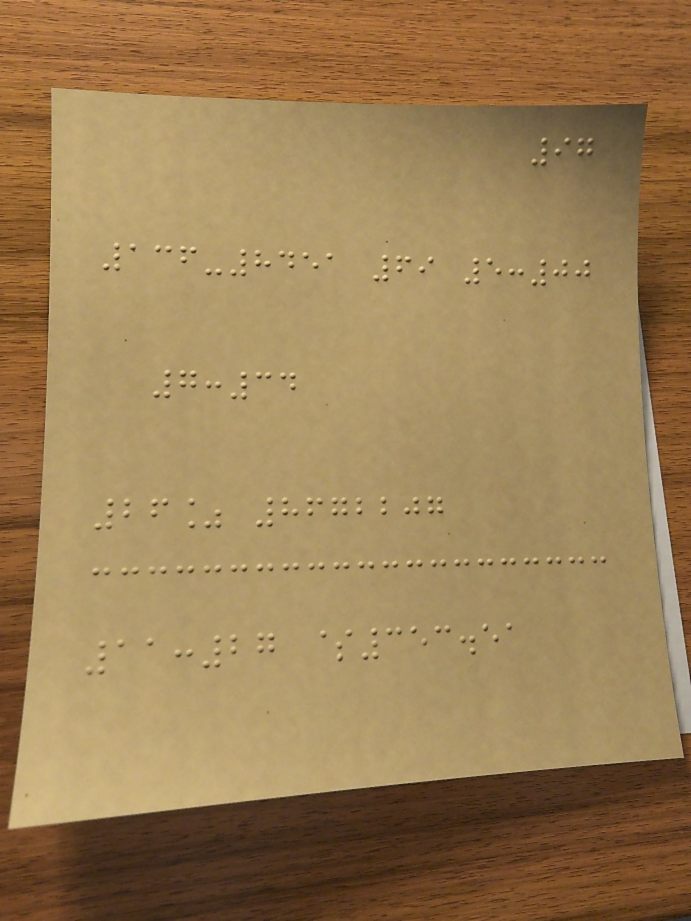97
136-8451 69 5:00
7:34
26% 8672207
11:27 $353.51
